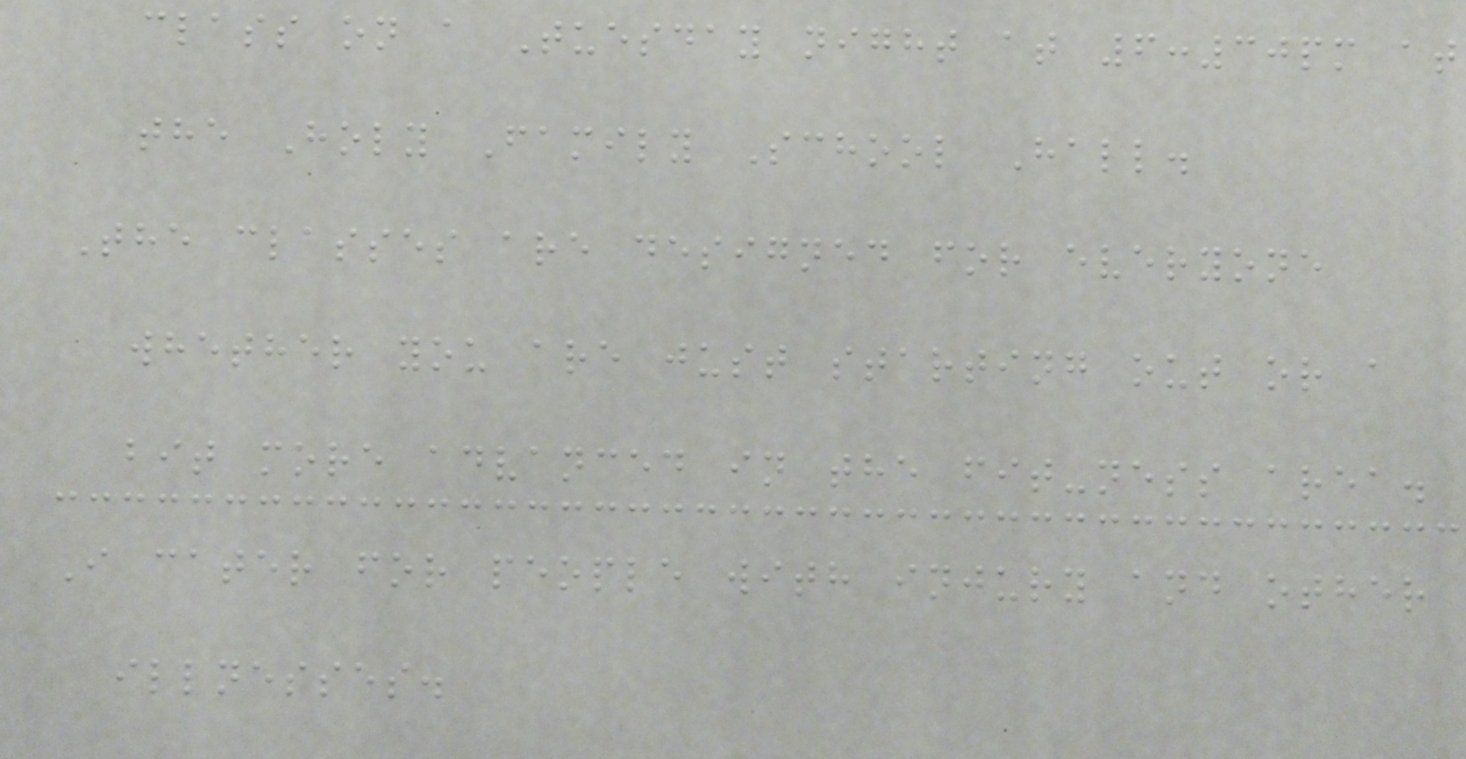class on a Tuesday night at 6:30pm at
the Holy Family School Hall.
The classes are designed for everyone
whether you are just starting out or a
bit more advanced in the fit-ness area.
I cater for people with injury and other
illnesses.
